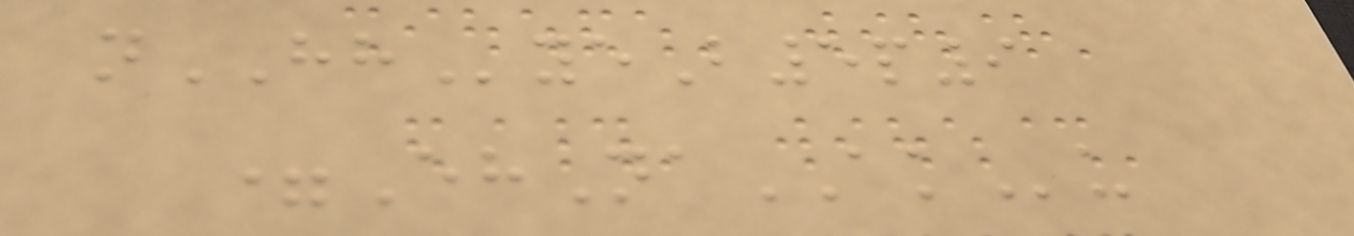nHHyeB5p9
=EhNaAKu
